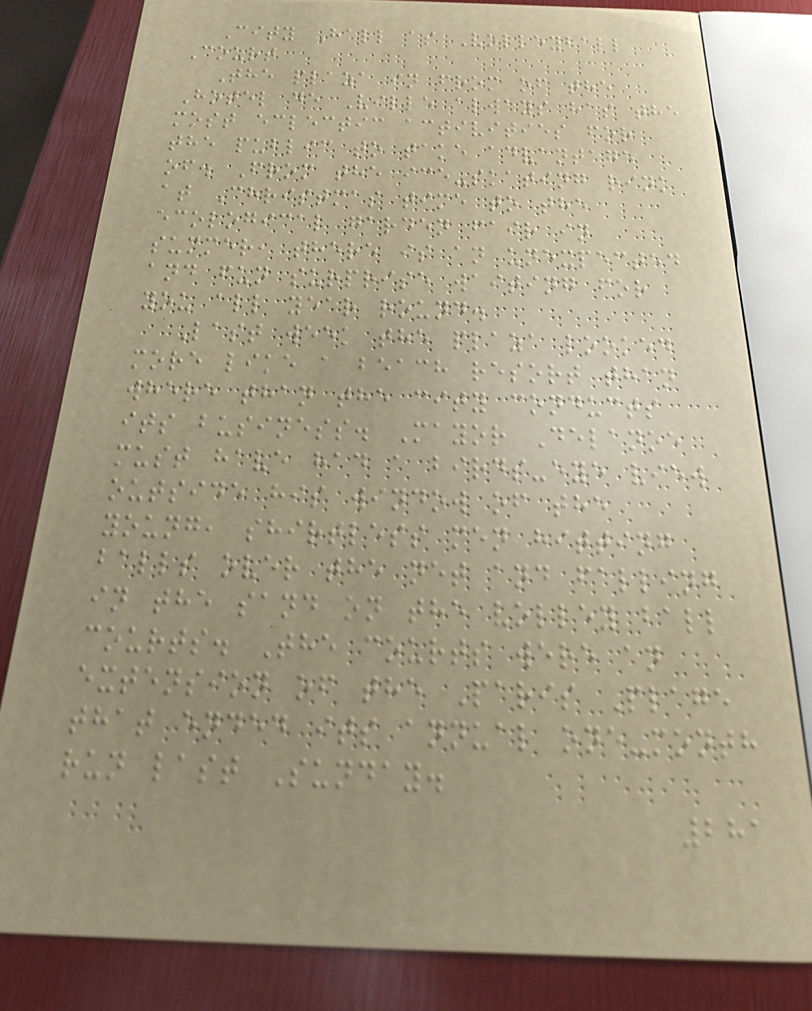City Hall as Volleyball
Court
The plaza in from of the
Hotel de Ville always has the
most eclectic activities for
the public to take advantage
of. From the ice-skating rink
at Christmas time to the
ecological garden fair in
summer, there is an unexpected
and fun surprise waiting for
you all year round.
Last week the plaza looked
more like a beach resort than
where than the city conducts
its business. Mayor Delanoe
must have had a birds-eye view
outside his window of the
young, shirtless men hitting
balls over the net and falling
in the sand on the volley ball
courts. The courts were an
extension of the Paris Plage
that ended its annual one-month
run last Sunday.
281
